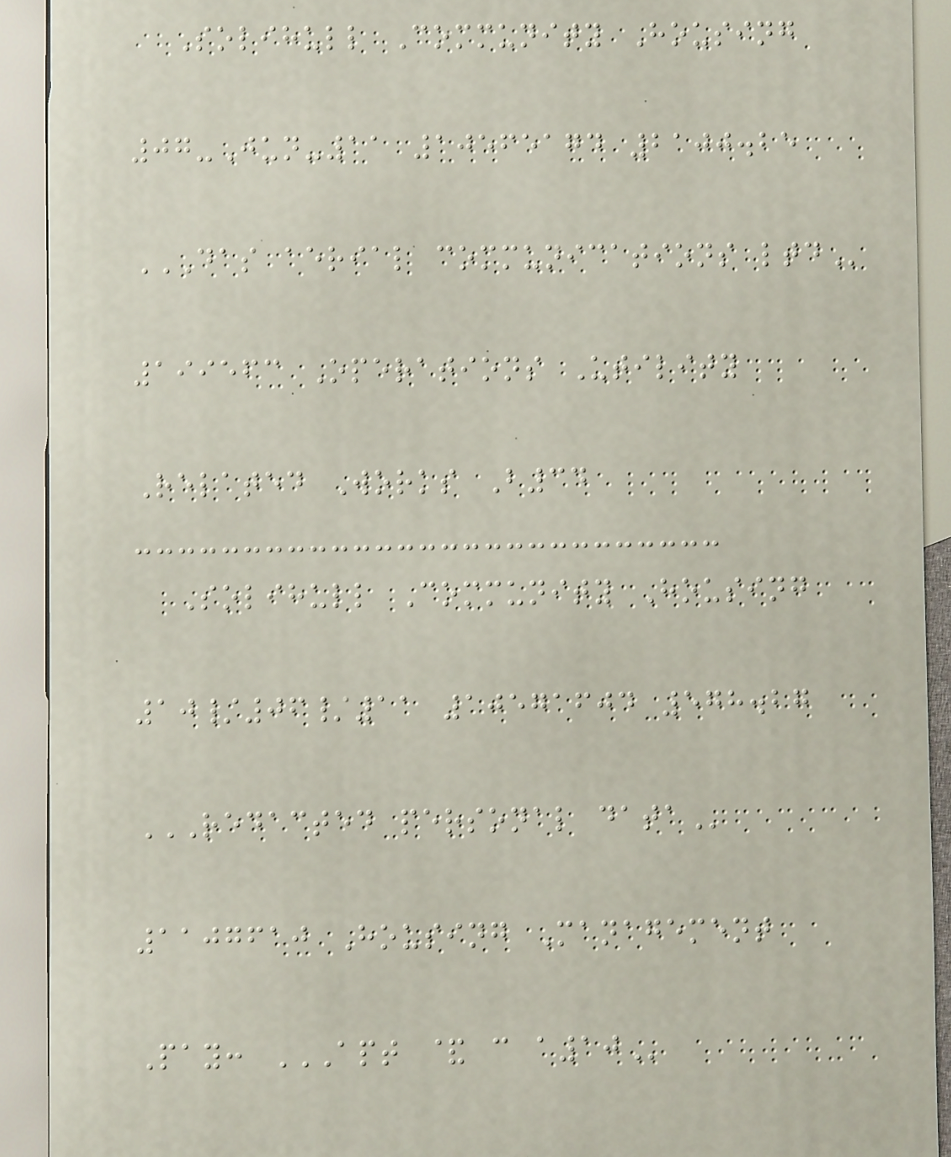Solihull Community Housing
07-Jun-11 10565174 2100.25
DAS AERIAL COMMUNICATIONS LTD
199563 Operations Utility
Related Works B34
Solihull Community Housing
10/06/11 10571604 578.27
REDACTED PERSONAL DATA
1107610 Housing Management
Pay: APT & C A10
